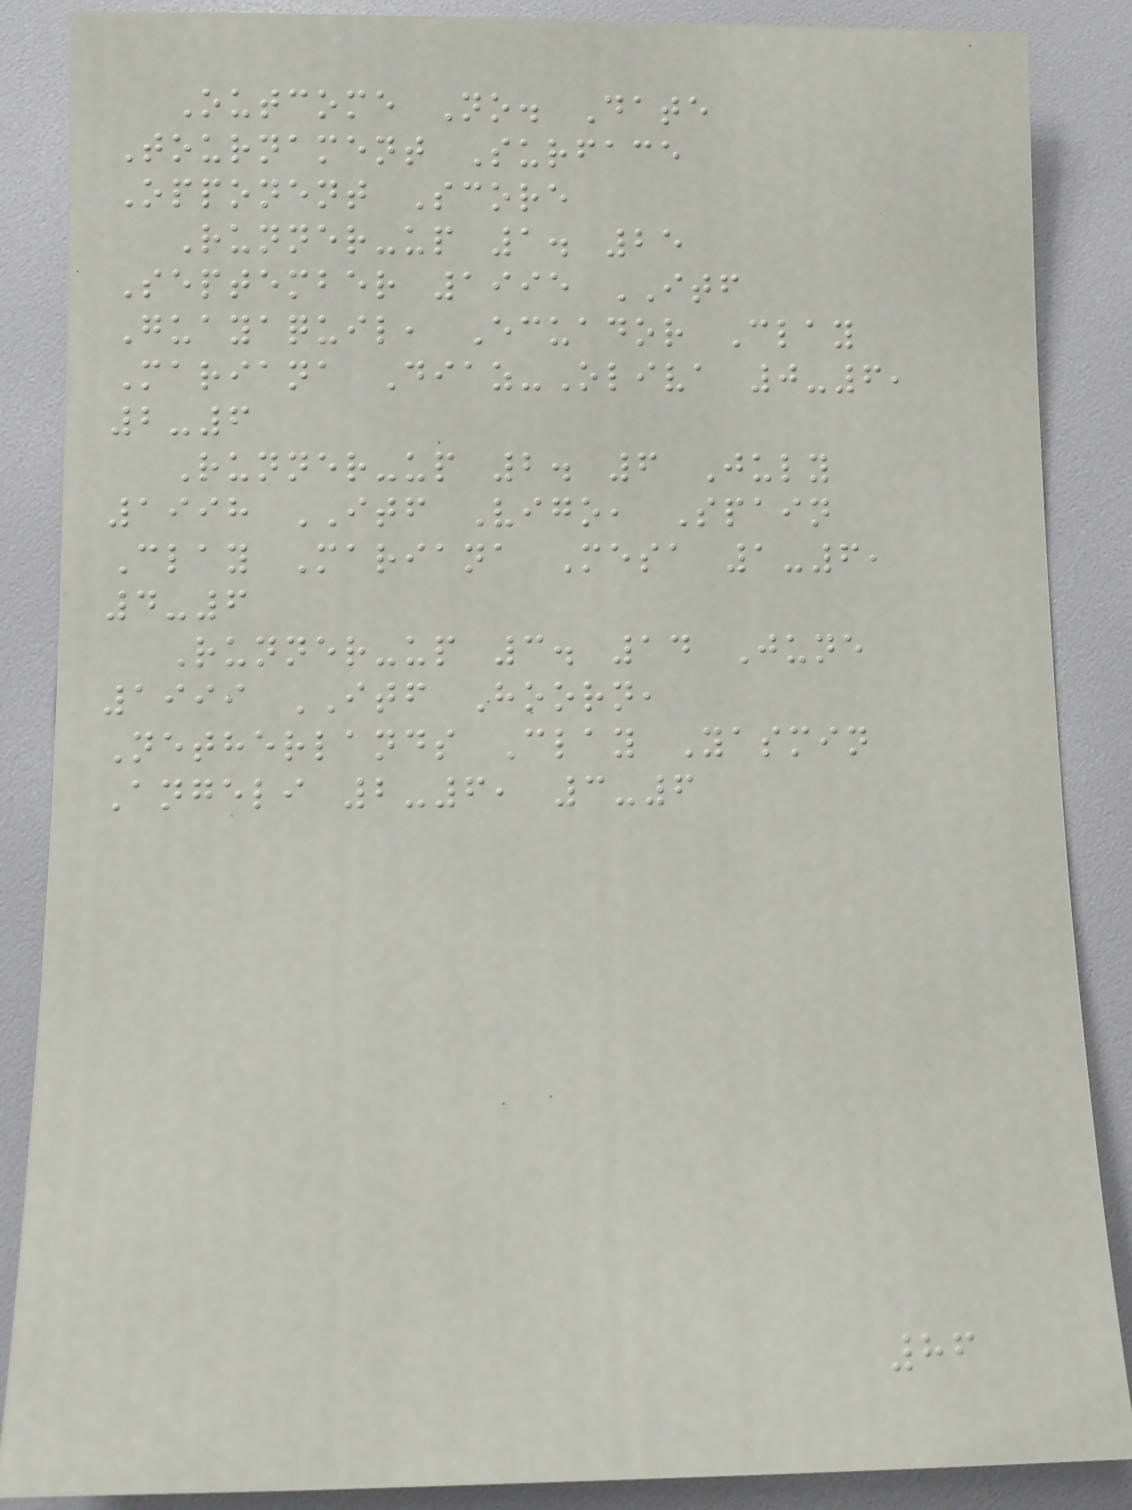Outcome No. Date
Tournament Surface
Opponent Score
Runner-up 1. 25
September 1995 ITF
Guayaquil, Ecuador Clay
Mariana Diaz-Oliva 0-6,
2-6
Runner-up 2. 6 July
1998 ITF Vigo, Spain
Clay Mariana Mesa 1-6,
4-6
Runner-up 3. 14 June
1999 ITF Hoorn,
Netherlands Clay Yasmin
Angeli 2-6, 3-6
86
